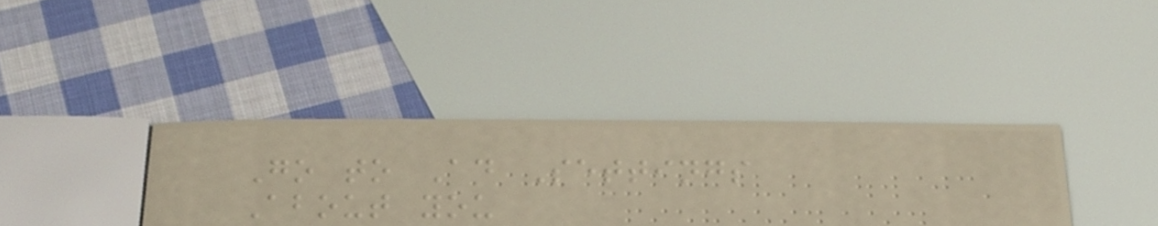Go to Ad Settings
About you
